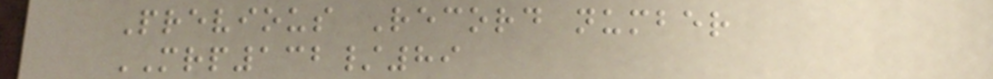Previous Record number
MRP132/89
